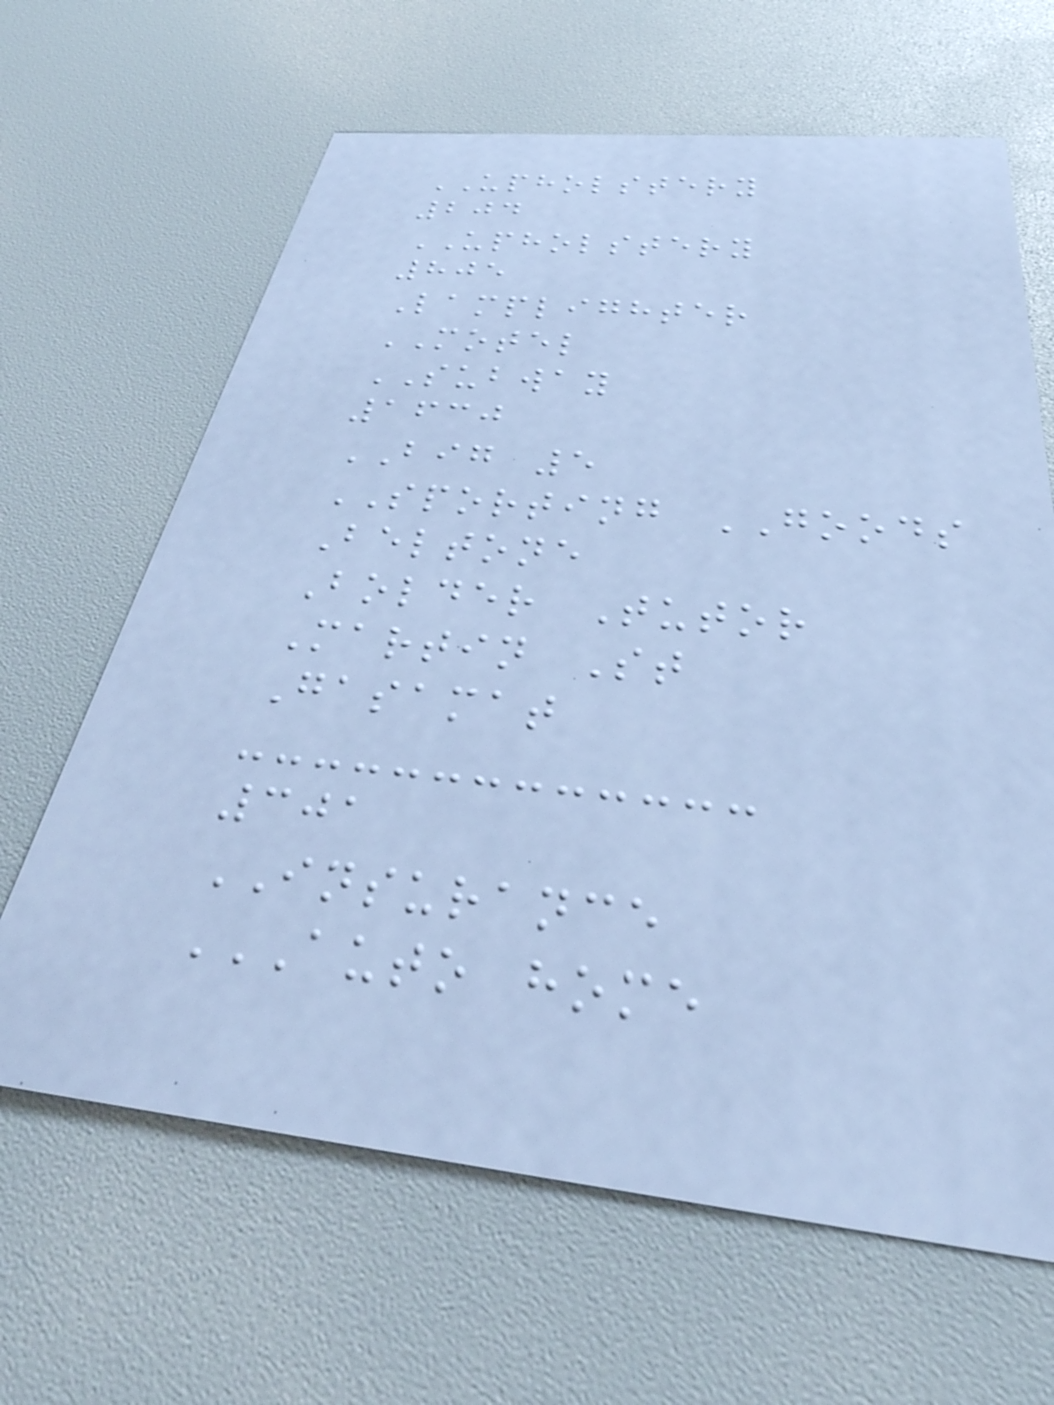UPHOLSTERY
204
UPHOLSTERY
805
Lamplighter
MOTEL
SUBWAY
1630
BIG 5
SPORTING GOODS
Beltone
Bolder Tutor
Martin St
Gasamat
301
INSURANCE
AUTO HOME
